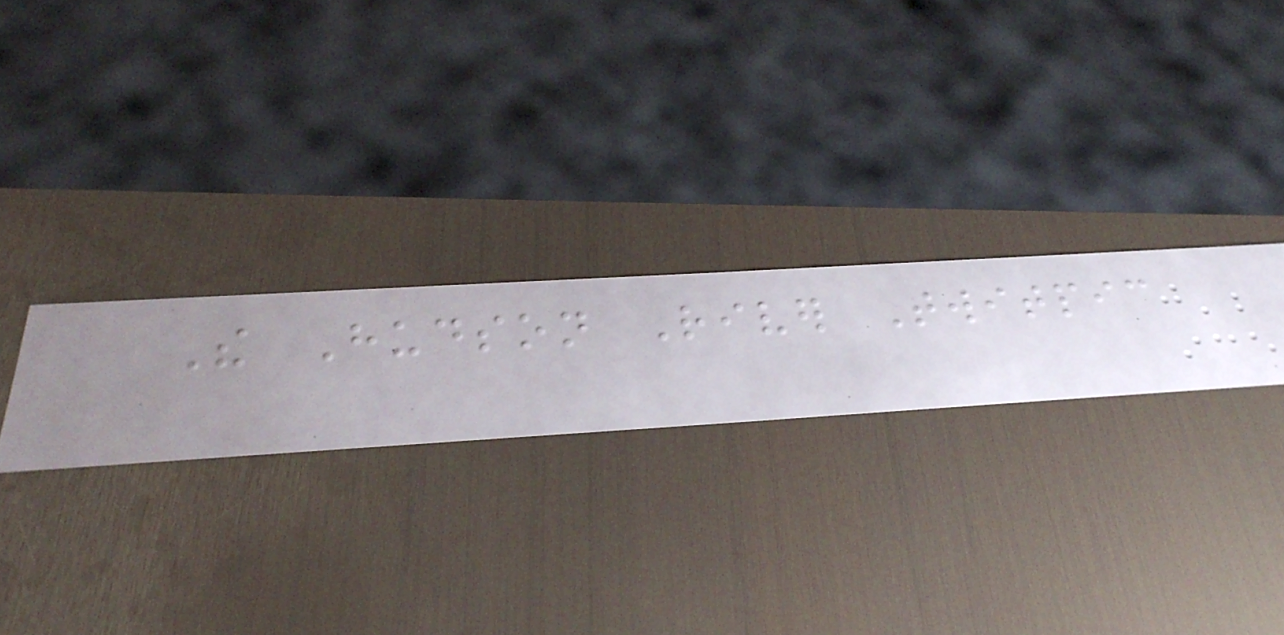The Hudson River Twitpic
